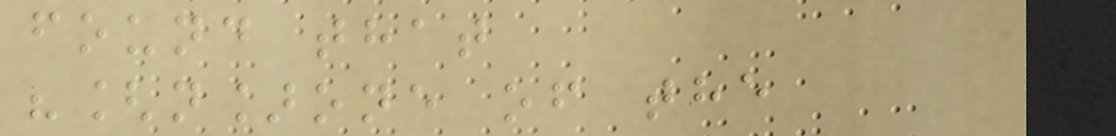found that
"[n]one of the
